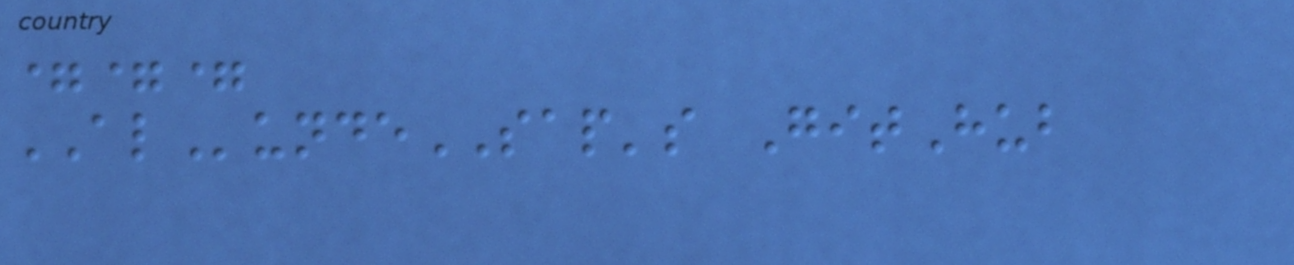===
ALundeSAP's GitHub
